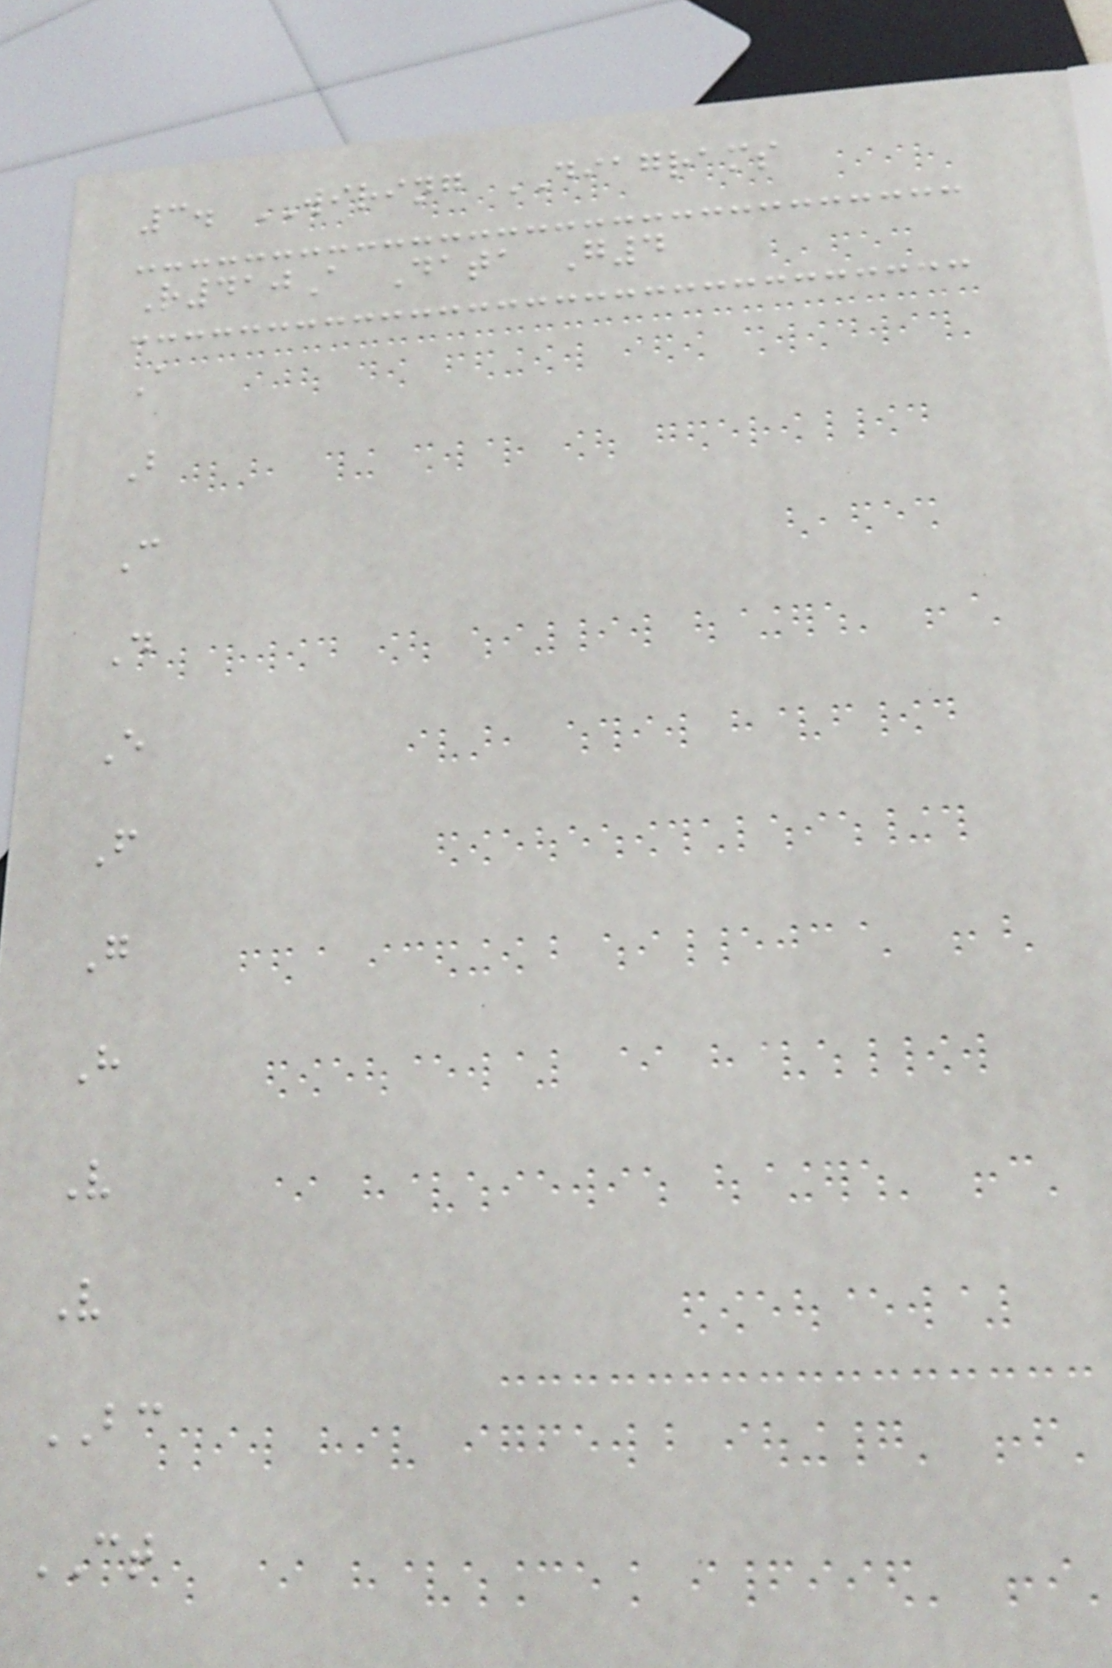3. WIRING DIAGRAMS
R410A Data G4
A
B
C
D
E
F
G
H
V
V
BC
CT
